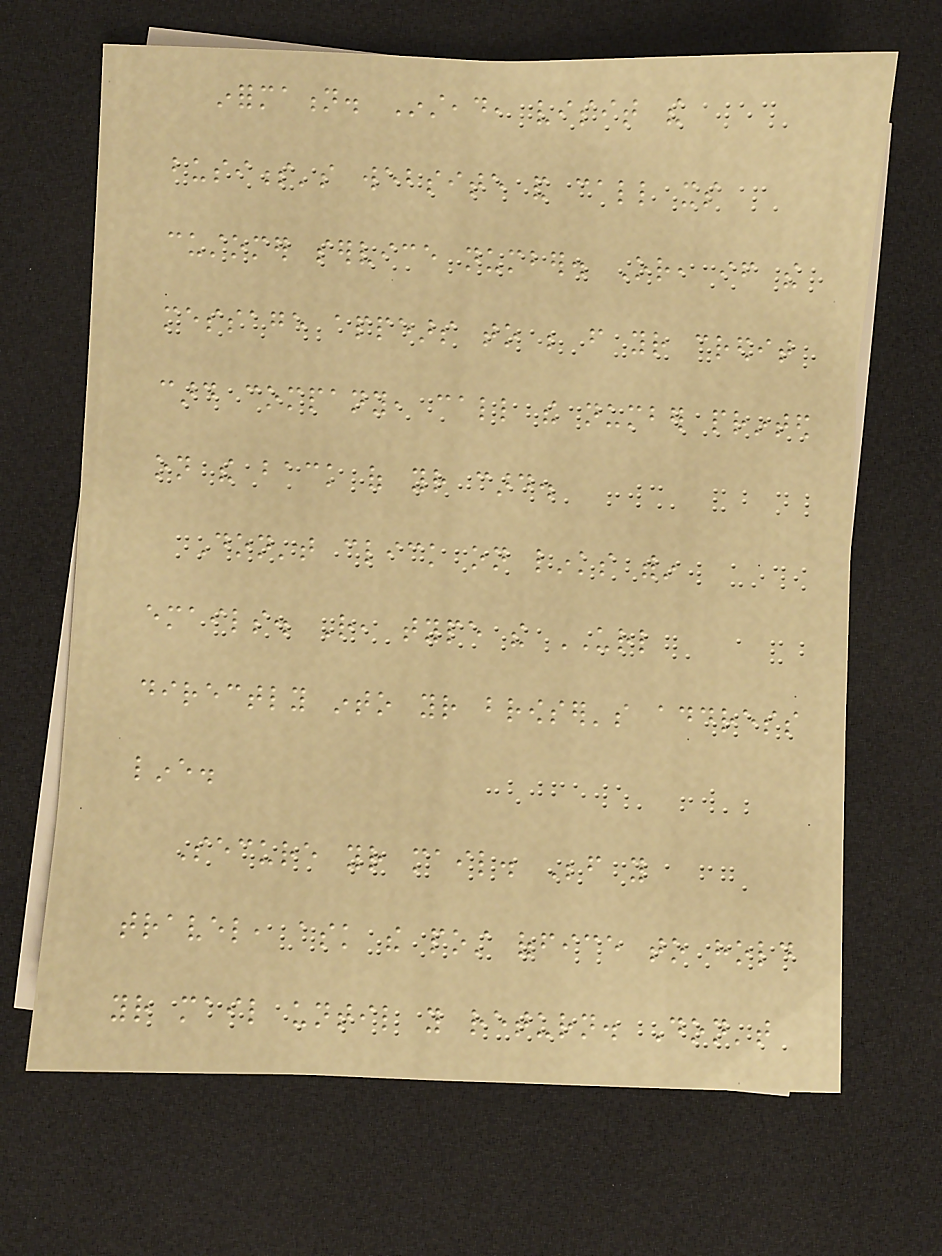information. Instead, visit the
business's website and call its
customer service number. Or, if the
message appears to be from your credit
card company, call the number printed
on the back of your card.
Don't click on links within
emails. Rather, type the URL
directly into your browser's address
line.
Secure your mail. Before you
travel, ask the post office to hold
your mail until you return. Don't
